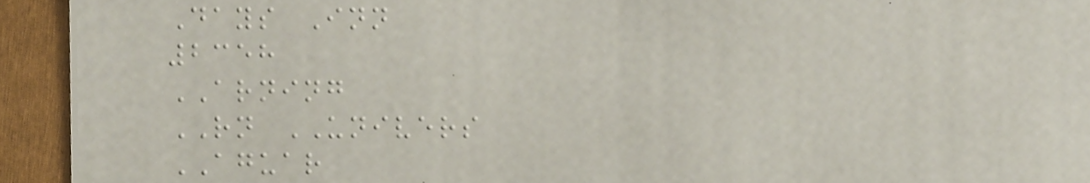Days Inn
2358
ARNING
RN UNIVERS
AGUAR
